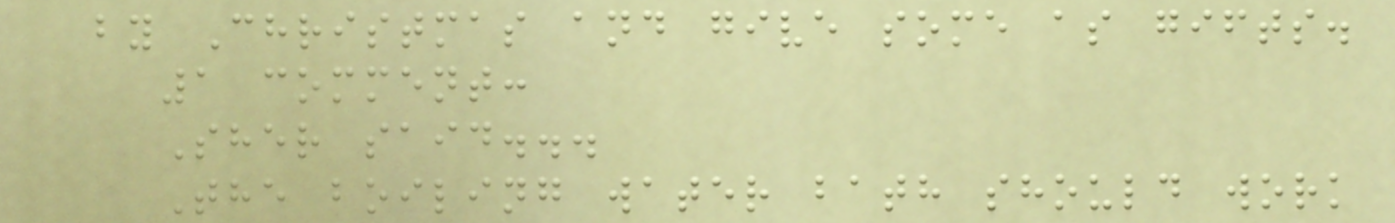by Christmas and give some as gifts.
1 comment:
Sher said...
The boiling water bath should work
